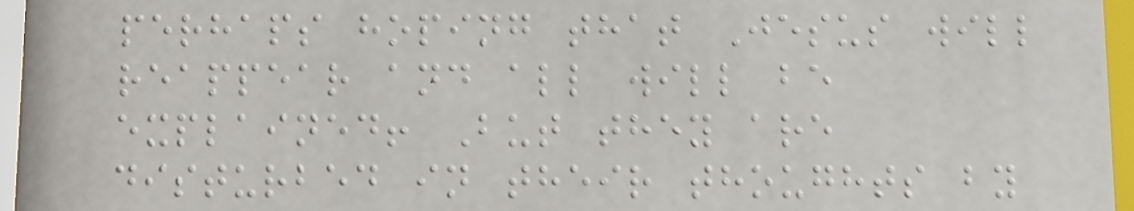perhaps hoping that Jesus will
reappear and all will be
explained! But they are
disturbed in their thoughts by
